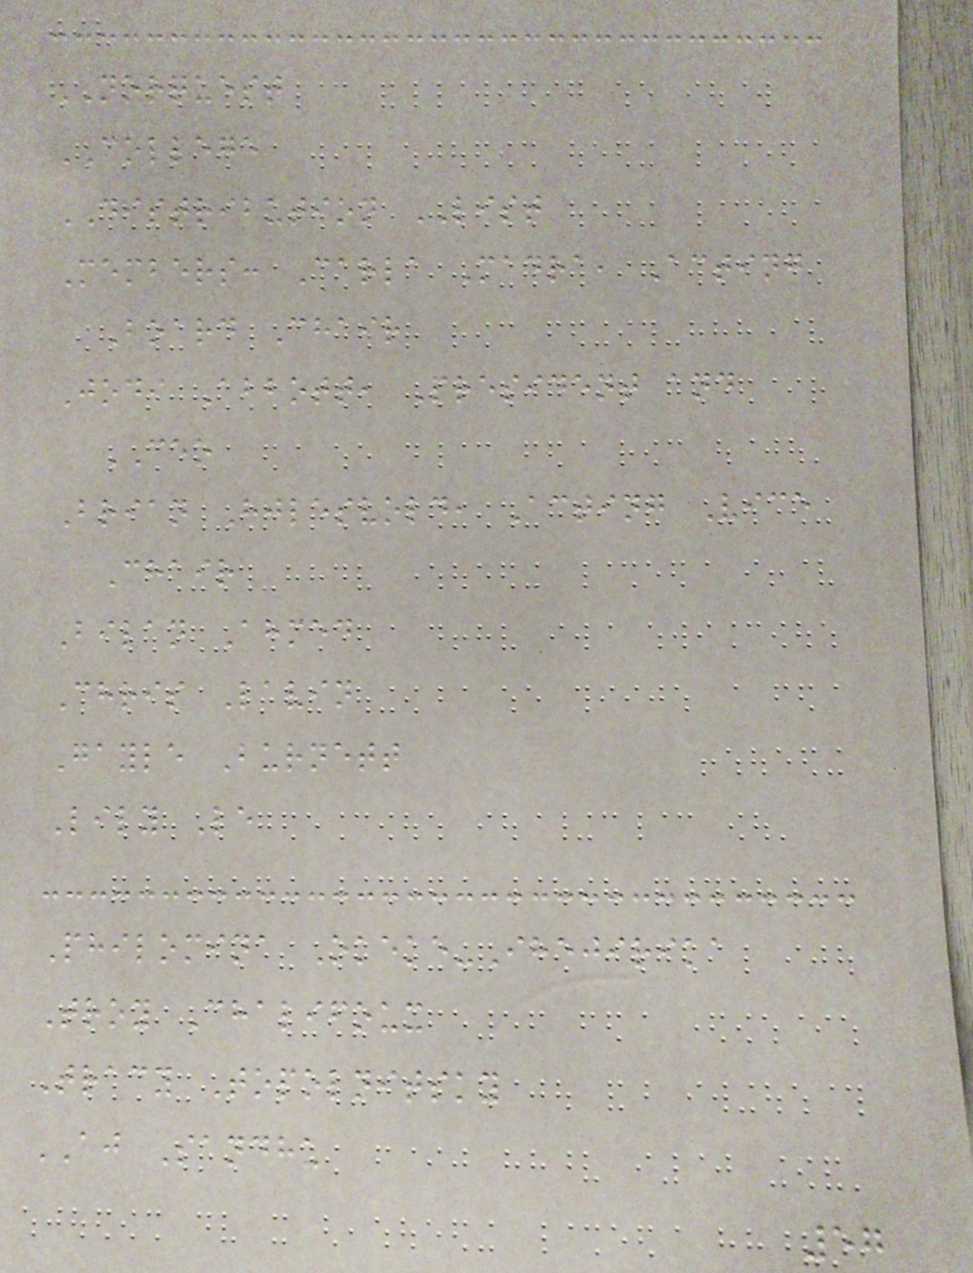NORQUEST
COLLEGE
DISTRIBUTION LIST
Members: Carla Madra, Acting
Board Chair
Jodi Abbott, President and
CEO
Brian Hjlesvold, Acting Vice
Chair
Bilan Ahmed
Chris Lavin
Gayle Burnett
Lily Le
Philomina Okeke-Ihejirika
Troy Chalifoux
Tracy Topolnitsky
AJ Sandhu
57
